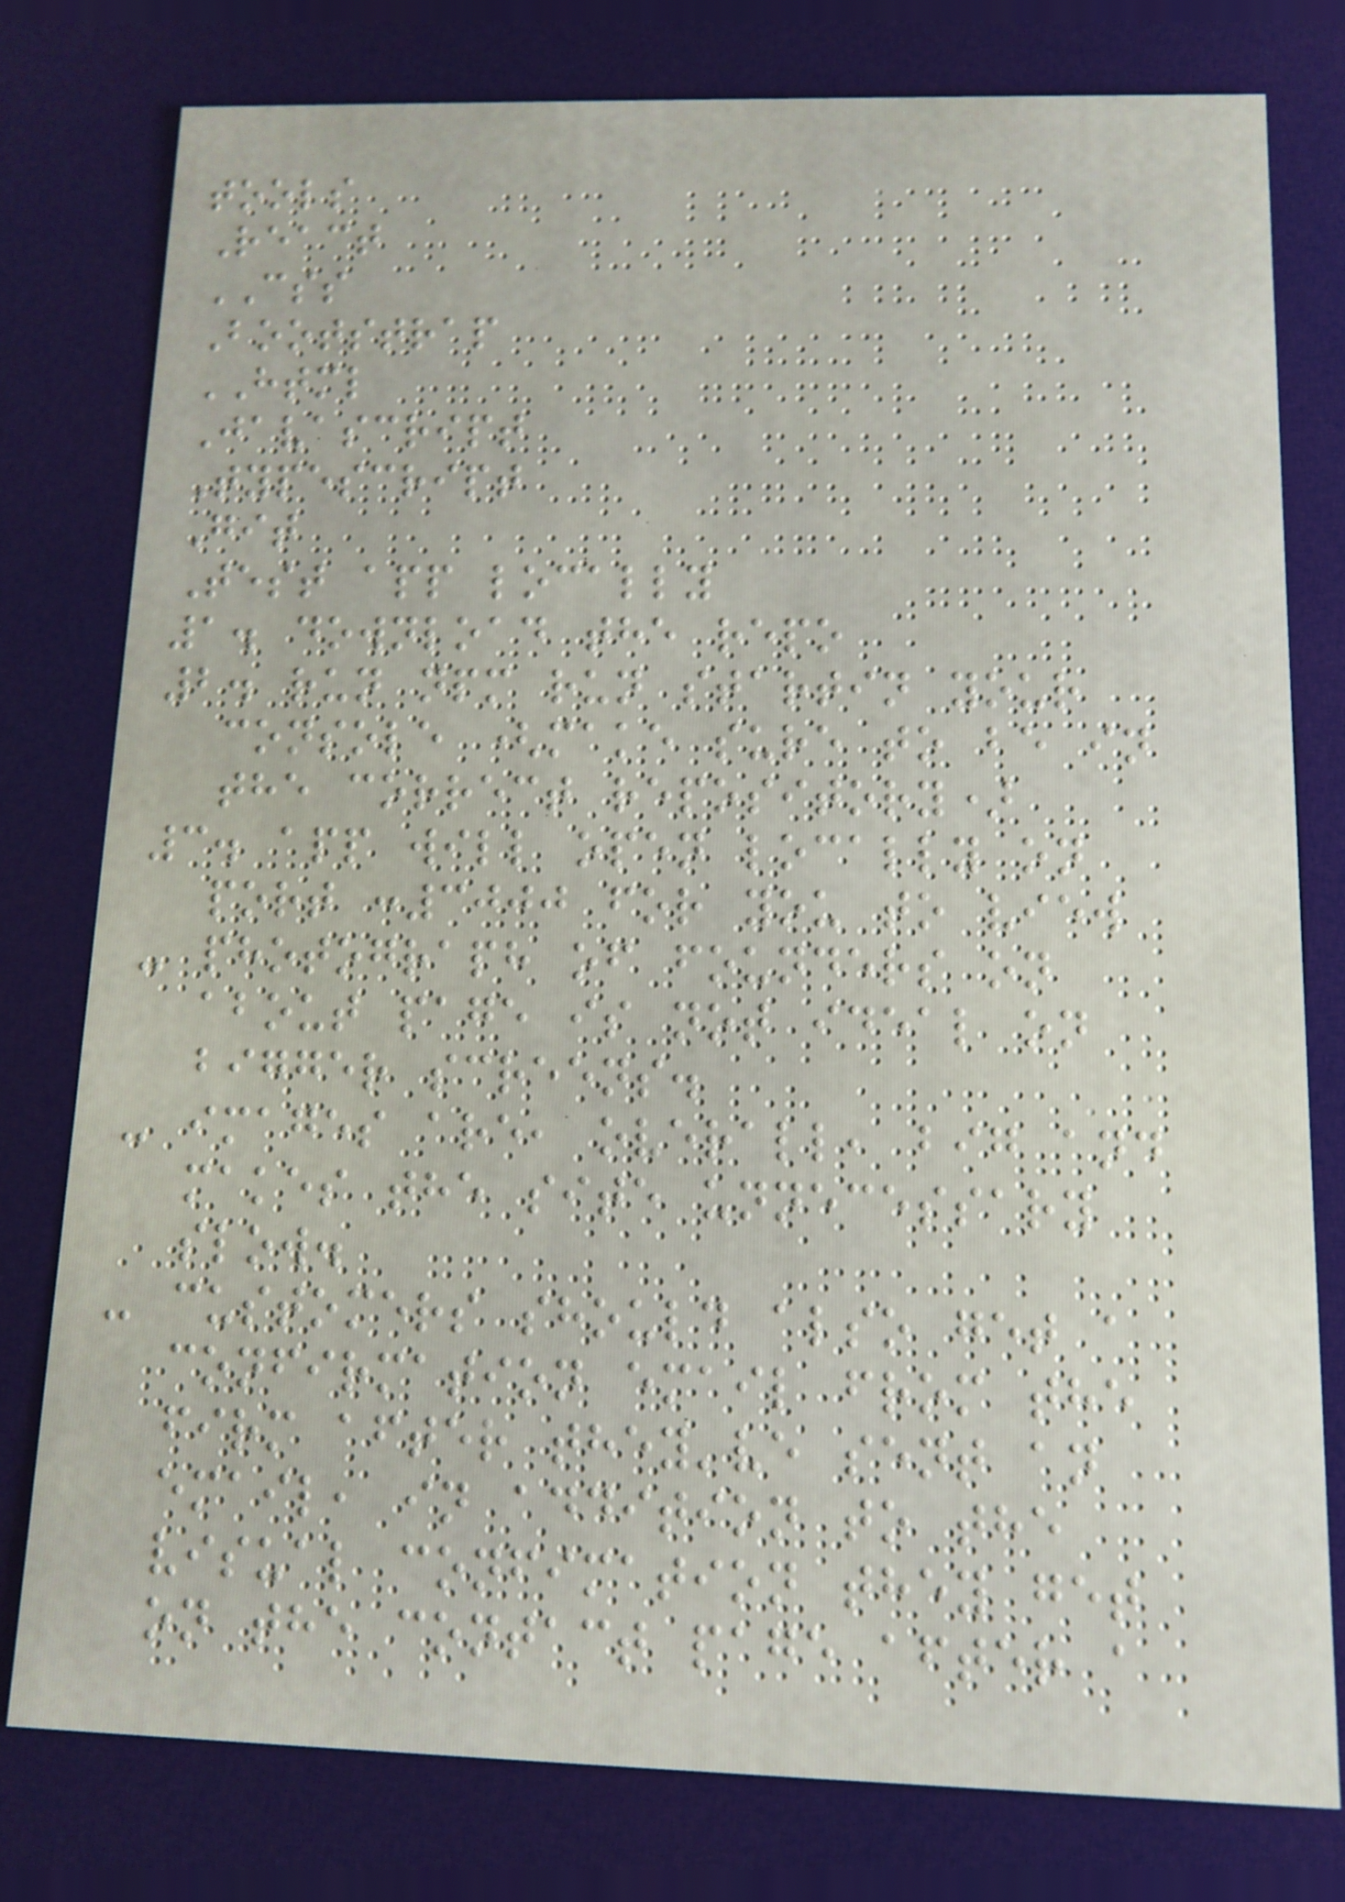tools
React
CSS
Bootstrap
HTML
Javascript
Typescript
Git
Test app locally
1. download the repo
2. run npm run startin your
console (make sure to be in
the correct repository)
3. app will open locally on
port :3000 for you to view
- photograph of founders on
about page is not ideal on
bigger screens.
- images are, overall, big and
makes the site unnecessary
slow.
- customers should also get a
confirmation email from the
firm after they've sent an
email, in addition to the
visual confimation they get
on the contact page after a
